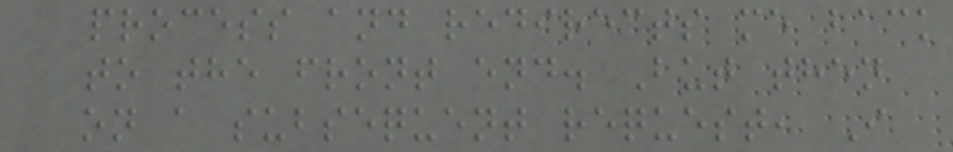process and redirects me back
to the front end. But then
on a subsequent request, I
